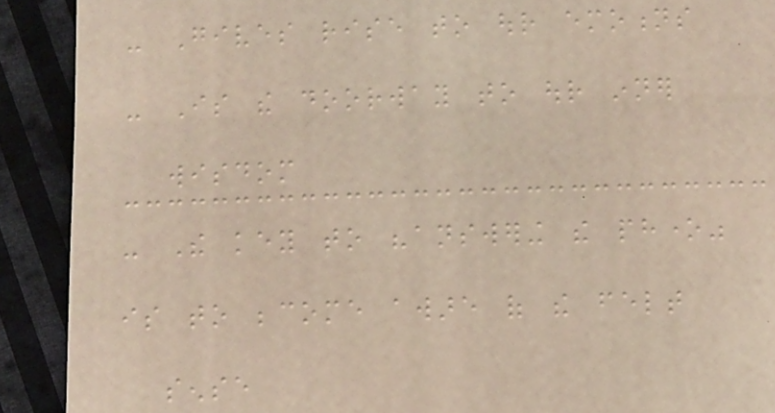- Gives rise to our emotions
- Is the doorway to our inner
wisdom
- The key to "answering the phone"
is to become aware of the felt
sense
